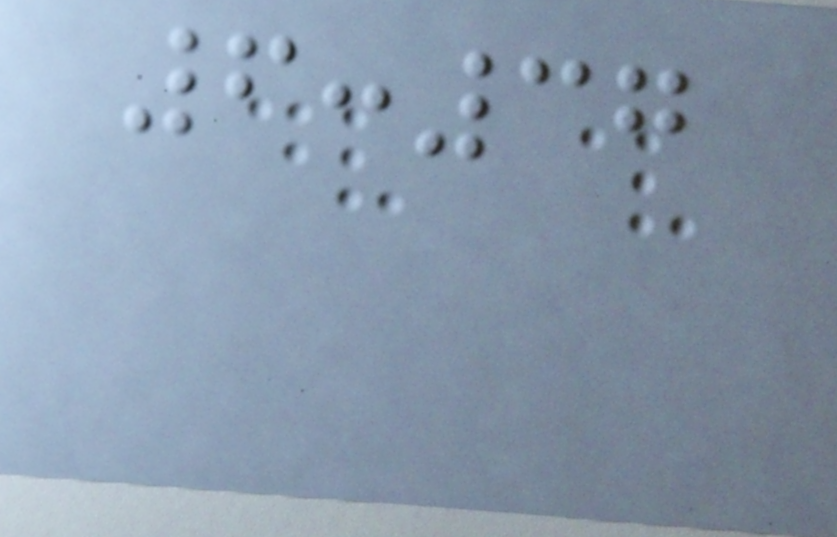6:37
